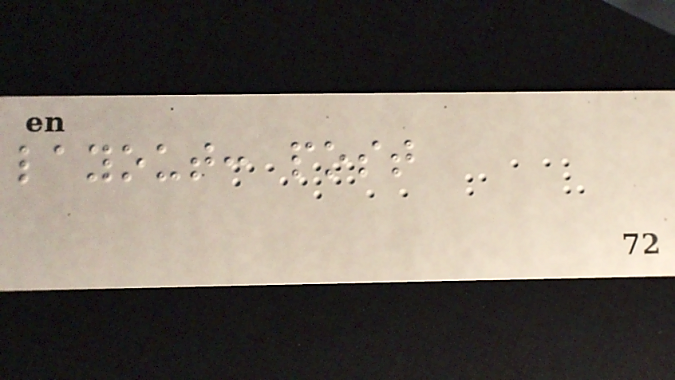layout: post
